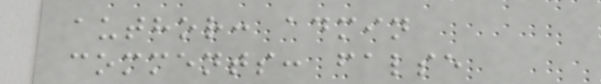author: admin
comments: false
